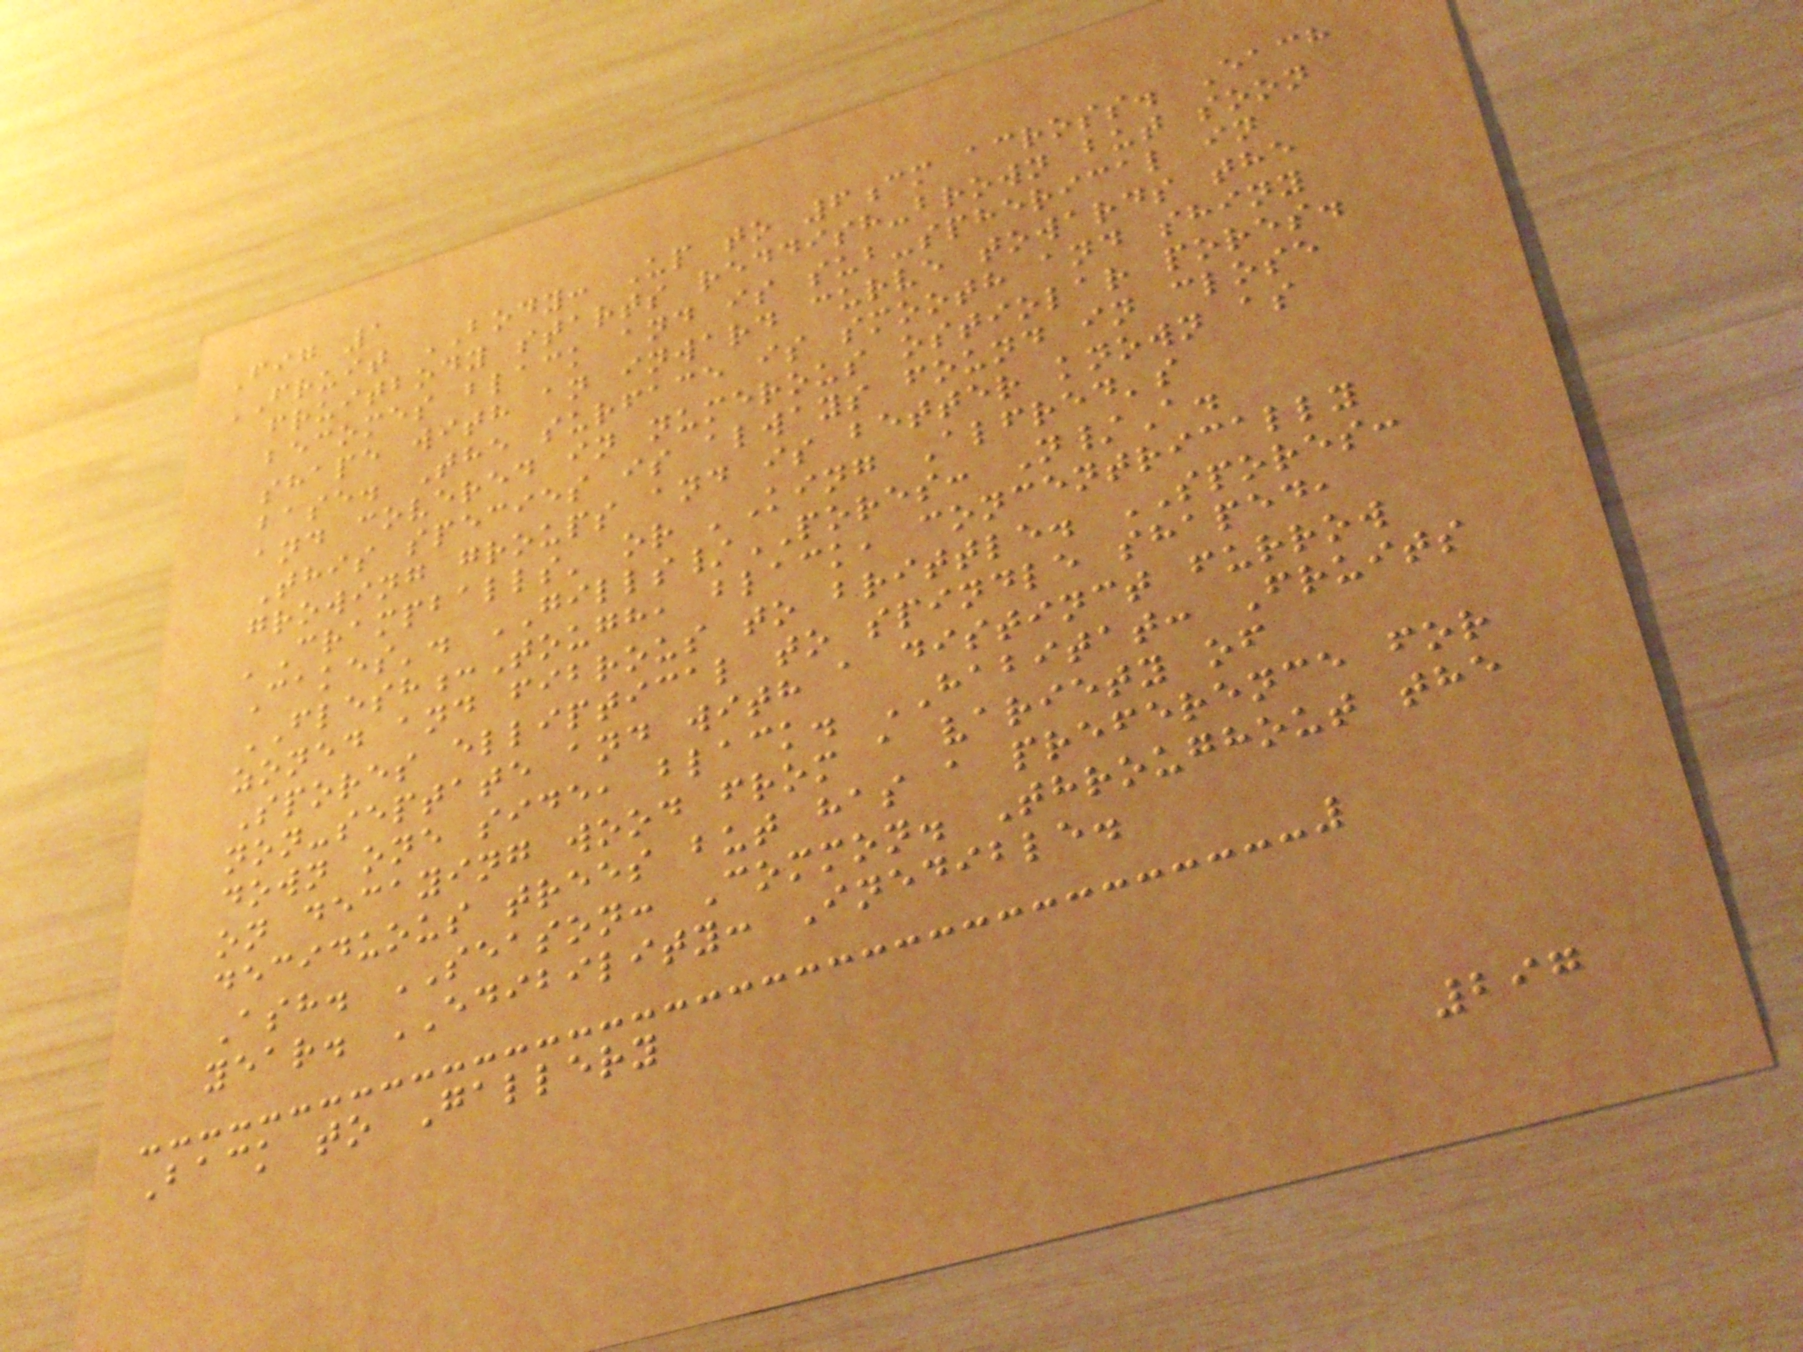Fig 1
FRUIT BODY: Up to 6cm across. Each
fruitbody starts reddish-brown but soon
becomes black and is sub-spherical in
shape with an inward curve towards the
base. The surface is smooth and shiny
and covered in numerous ostiolar pores.
This species is always found in close
growing groups and is better known as
'Crampballs' or 'King Alfred's
Cakes'. GILLS/PORES: N/A.
FLESH:Tough, black, concentrically
zoned and fibrous to brittle. SPORES:
Spores elliptical to spindle shaped,
non-septate and with a distinct furrow
down one side, black. HABITAT: Fruits
on decaying wood from a variety of
deciduous trees but has a preference for
Ash. SEASON: Common. Throughout the
year. EDIBILITY: Inedible.
Back to Gallery
297
